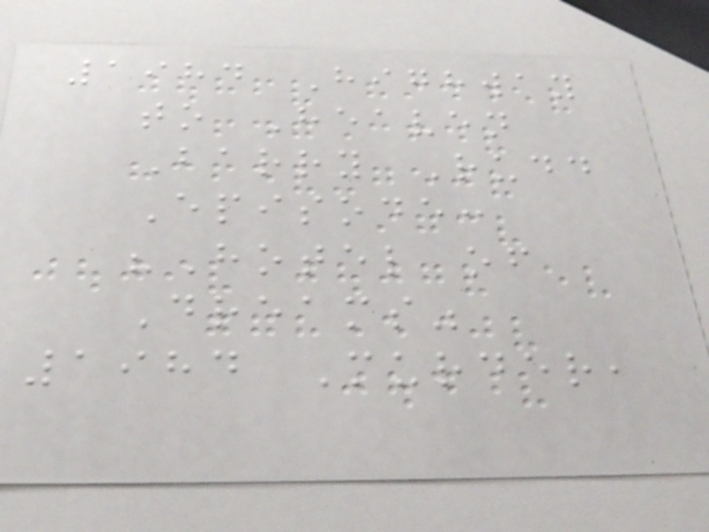1984 Highway
to Heaven
Barry Rudd
Episode:
"Hotel of
Dreams"
1984 Murder,
